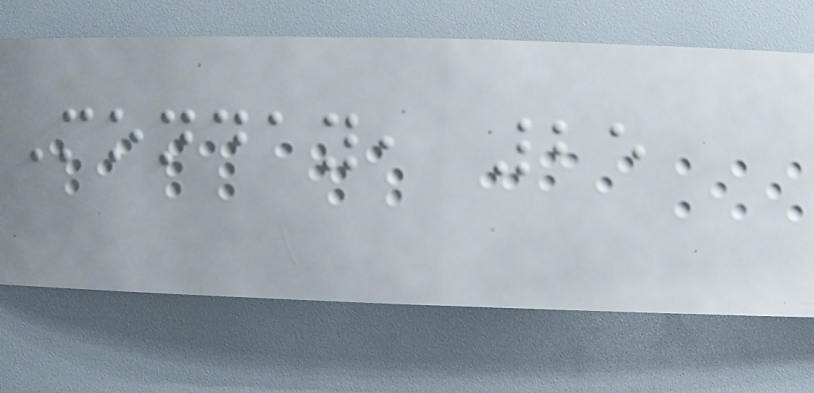Monday, 25
